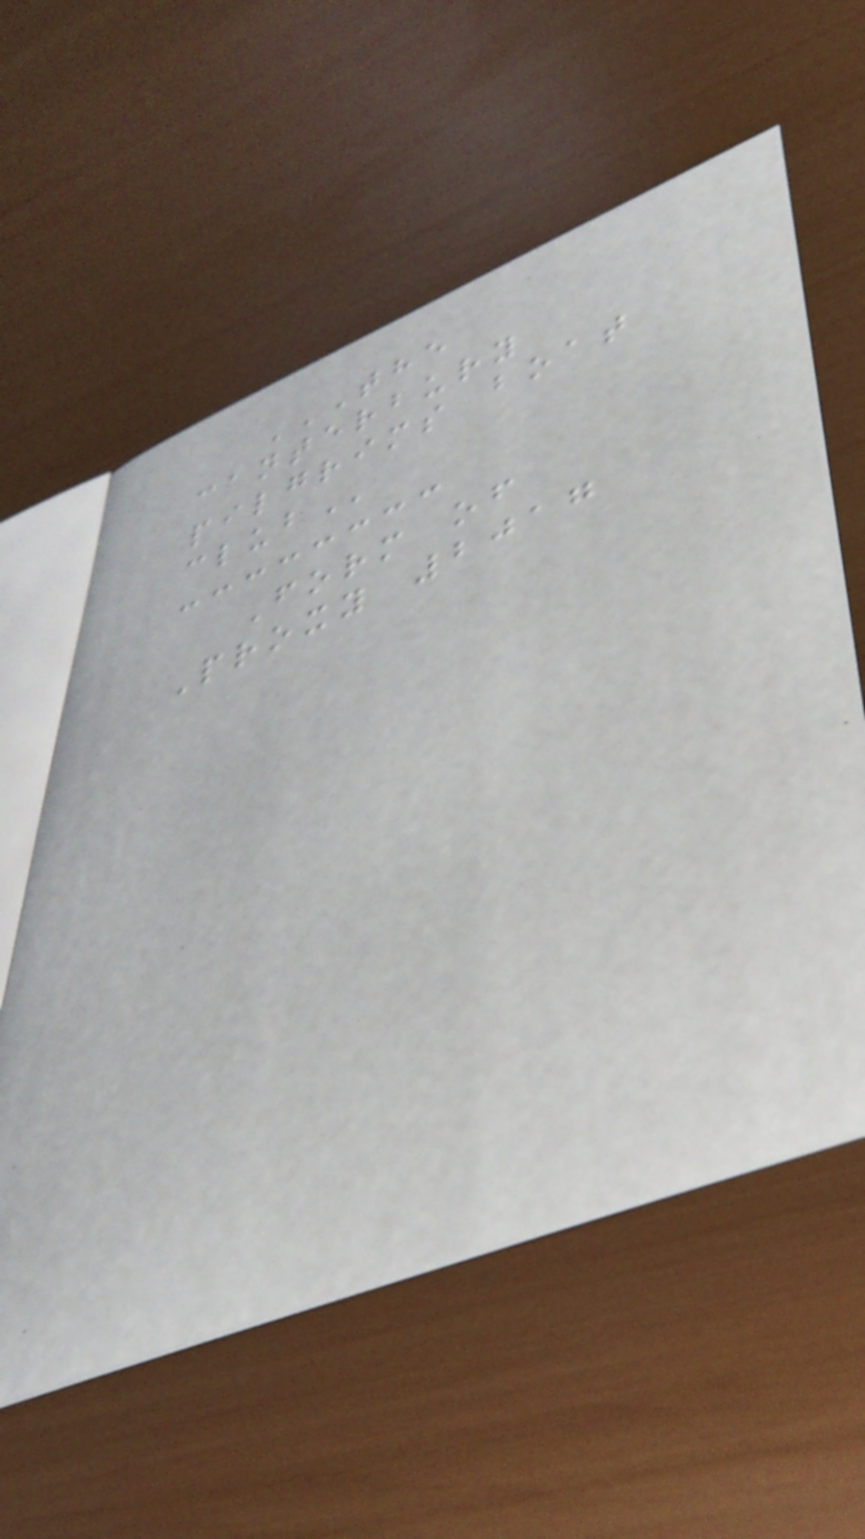THE
CANTERBURY
PILGRIMS BOAT
CLUB
Form of
Proxy 2017
